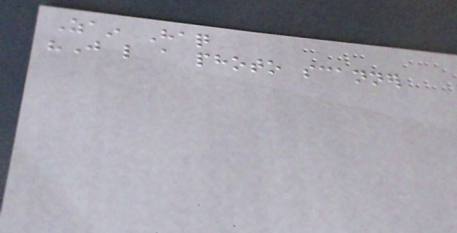Zain Haq
"Just like a photo scanner
